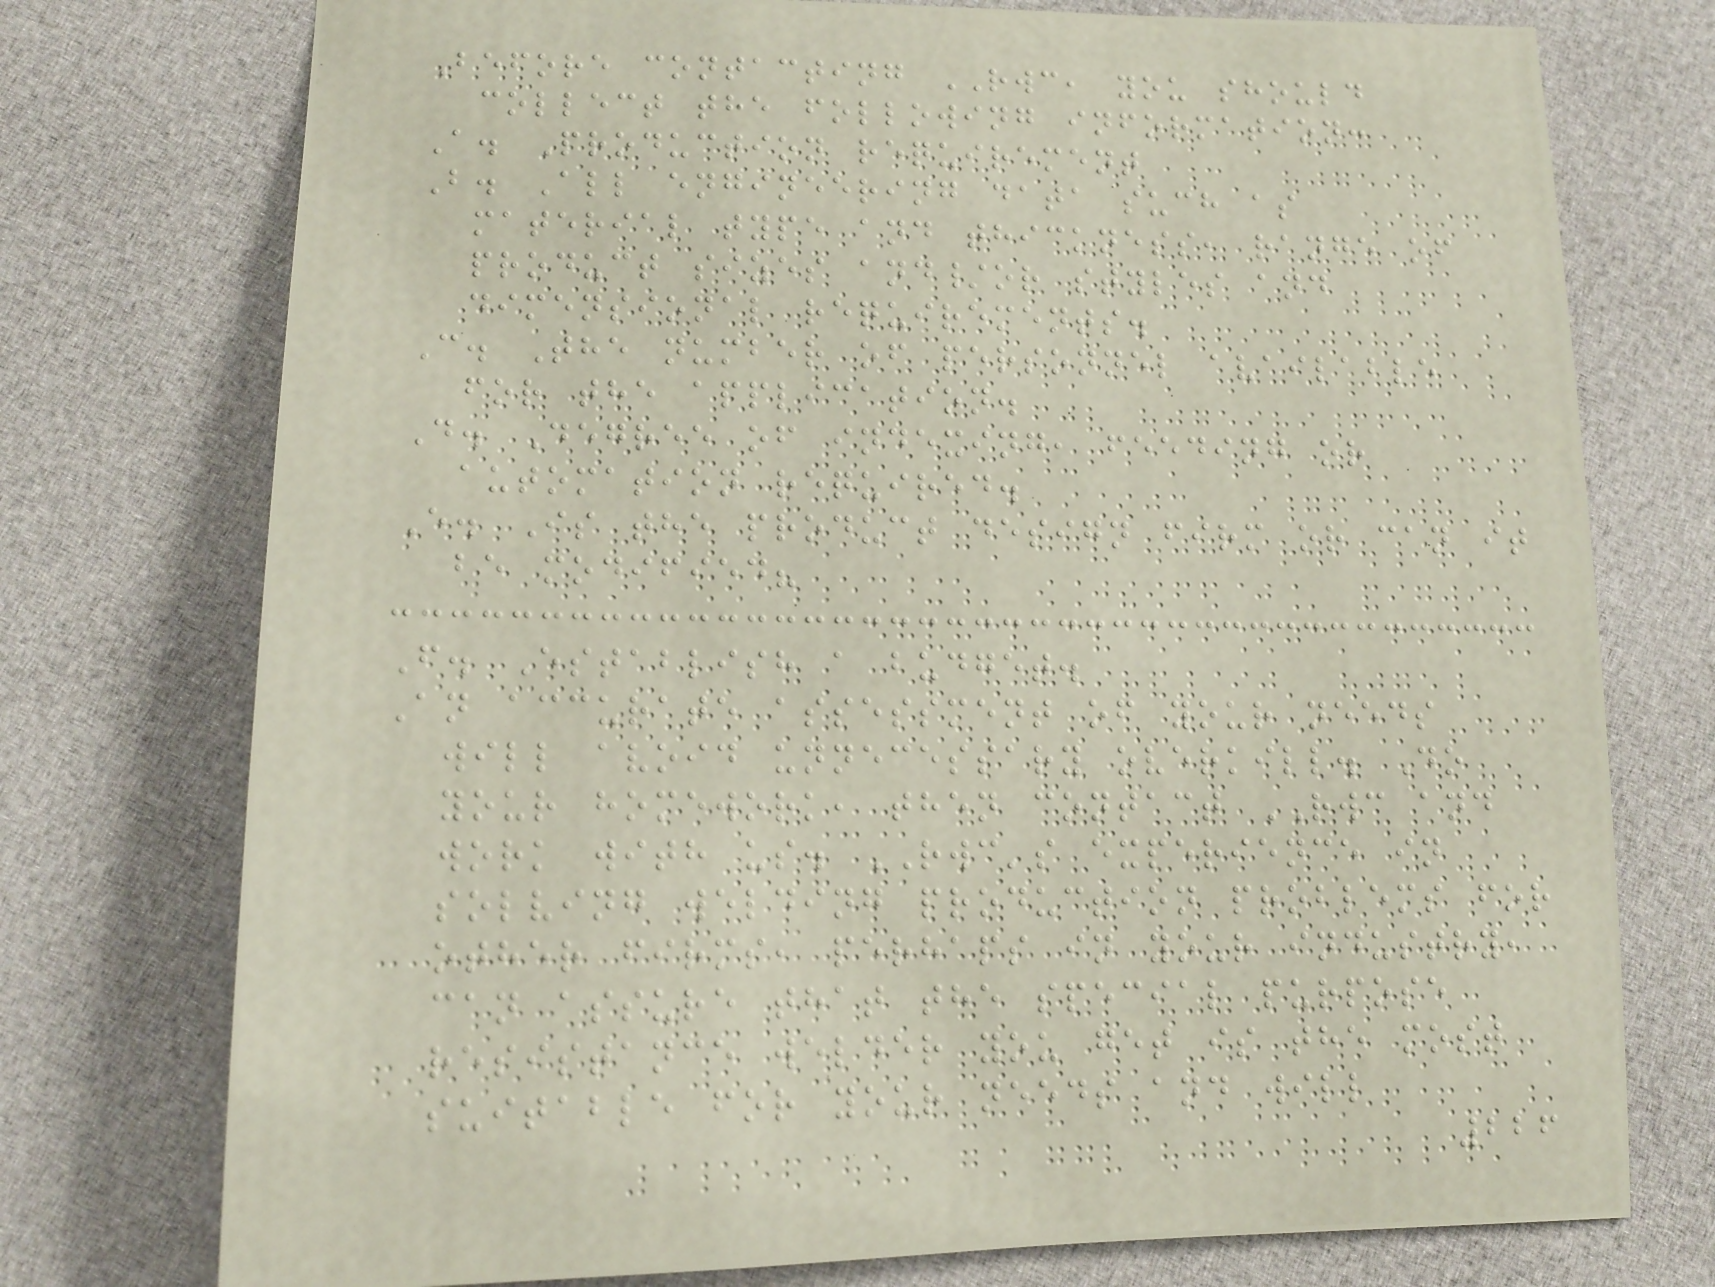Before contacting RWC, you should
collect the following information:
A. Production requirement
B. All engineering data such as
material type and thickness, range of
product sizes and/or styles and
dimensional requirements.
C. The number of personnel available
for the application.
D. Degree of indexing, feeding or
automation required.
E. Is the product design firm or can it
be modified?
F. Establish a budget.
An accurate assessment of your needs
will avoid unnecessary overkill. Do
your homework, then contact RWC and
work with us. RWC's experience in
solving welding production problems for
other firms, perhaps in your industry,
can assure that the special purpose
resistance welder you get is the most
suitable for your needs and will
226
